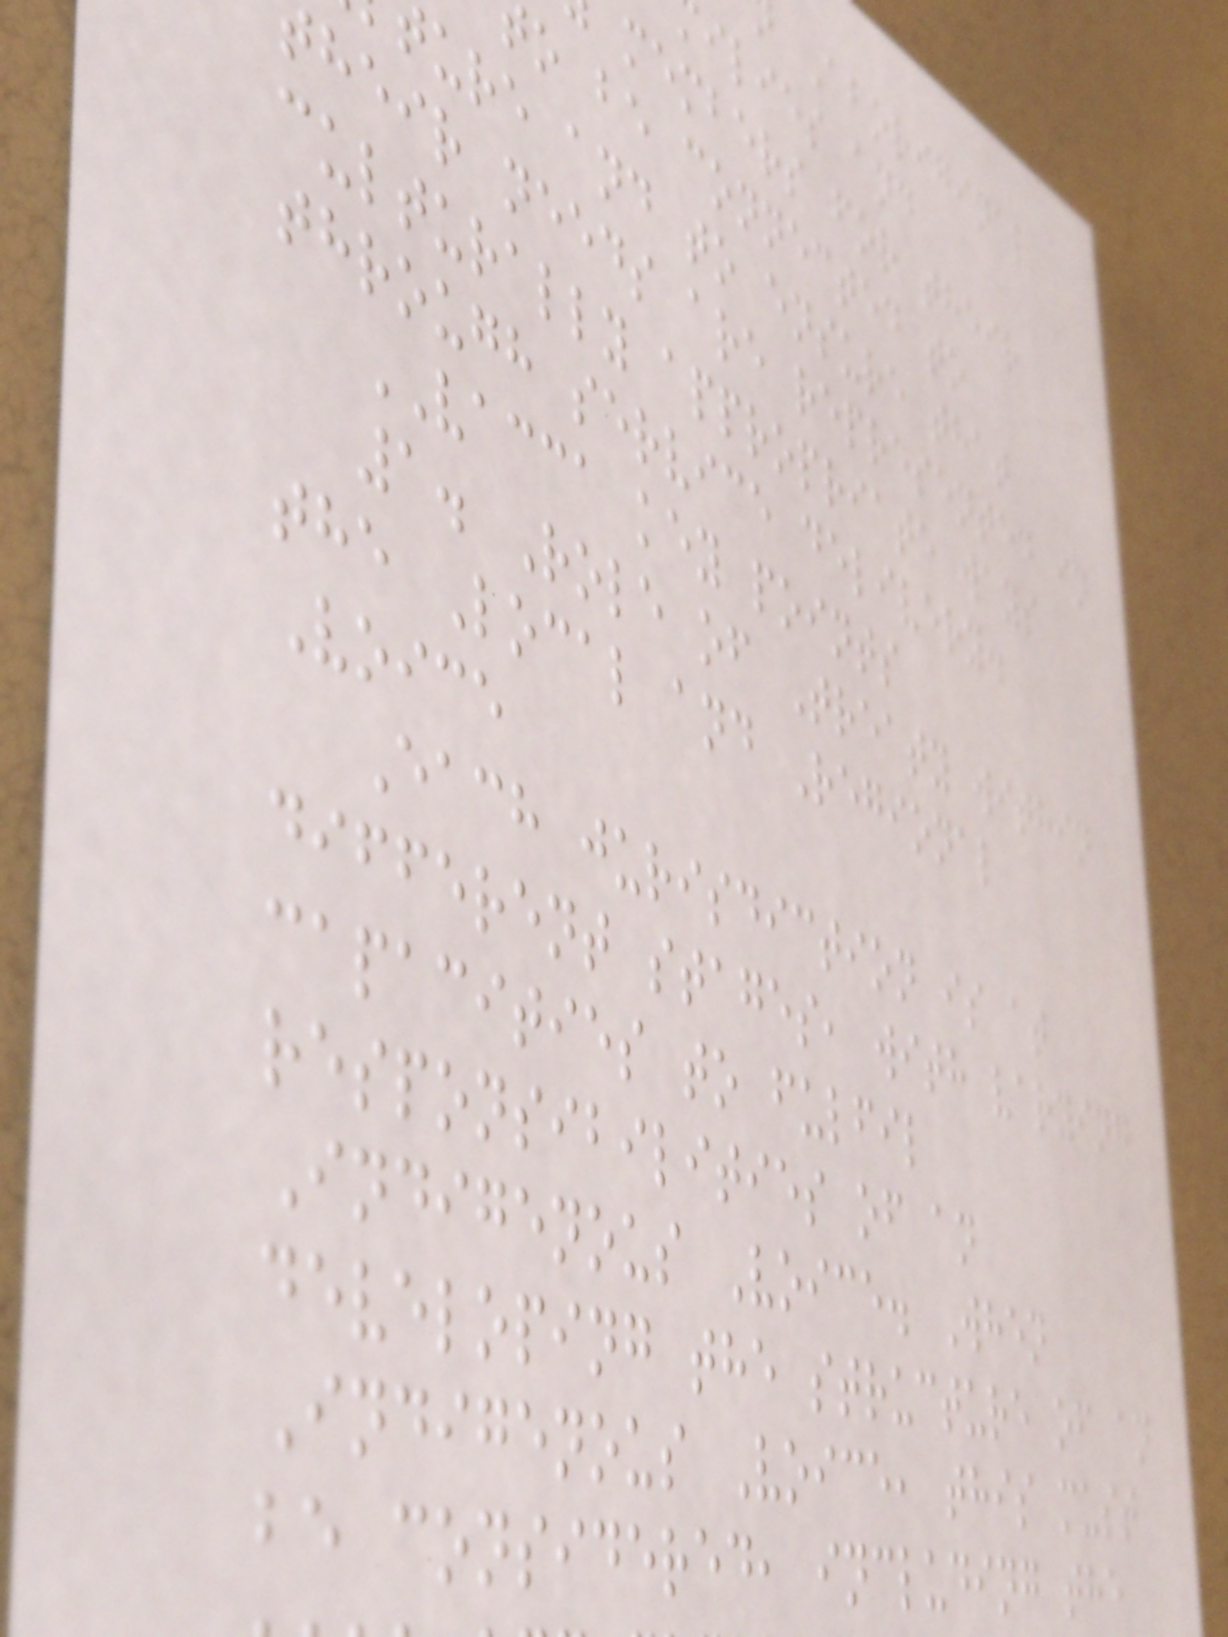Aboriginal
ilies and
members for their
o be connected to
ure and to ensure that
heir needs are represented in
culturally appropriate ways
through service delivery.
VACCA key points
1. Role of Treaty within
the Local and Regional
Voice
Each jurisdiction is at
different stages, with varying
capacities to fulfil
responsibilities of an
Indigenous Voice. When
developing the structure of an
Indigenous Voice, this must
be considered, including the
